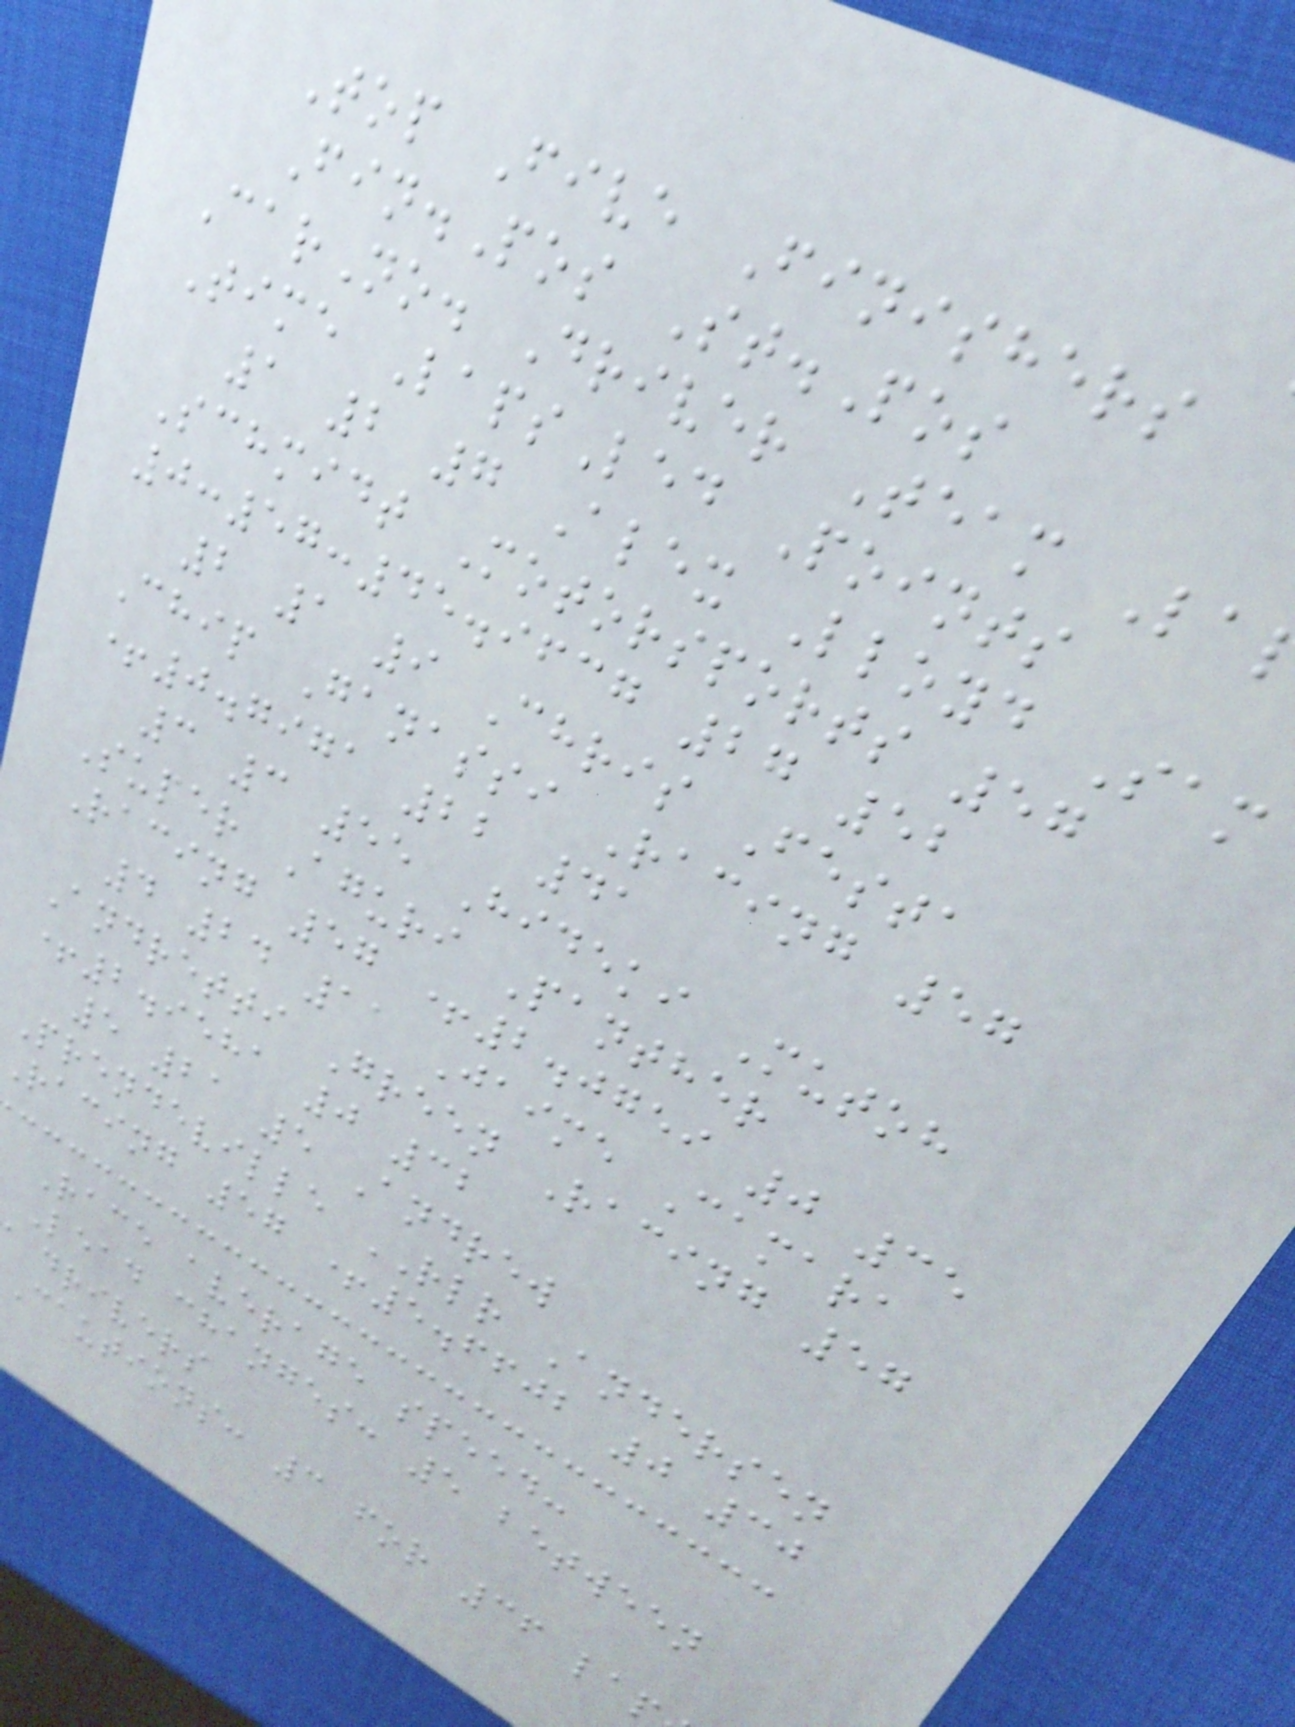Top Five Finishers
Fin.Pos St.Pos
CarNo. Driver Team La
Time LapsLed Points
1 2 7 Alex Lloyd Sam
Schmidt Motorsports 57
0:57:45.9637 27 52
2 1 9 Chris Festa
Chip Ganassi Racing 57
+0.7971 22 41
3 3 55 Hideki Mutoh
Super Aguri Panther
Racing 57 +2.0759 0 35
4 24 11 Jaime Camara
Andretti Green Racing 57
+2.9581 0 32
5 21 5 Andrew
Prendeville RLR Andersen
Racing 57 +5.6602 0 30
Race average speed:
Lead changes: 5 between
drivers
Cautions: 3 for 36 lap
